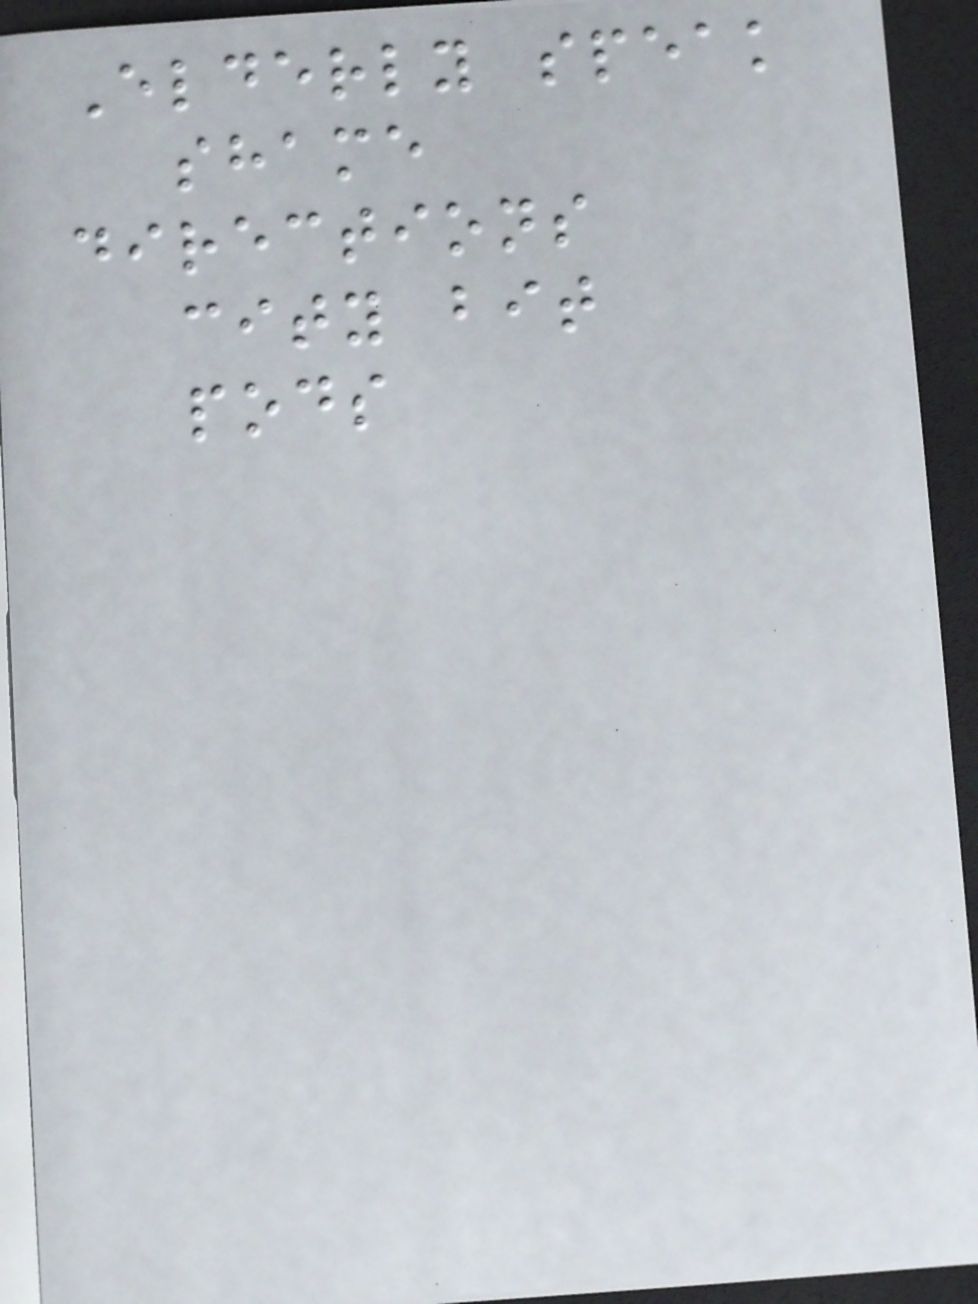Elderly speak
shame
directions
city bit
pods
